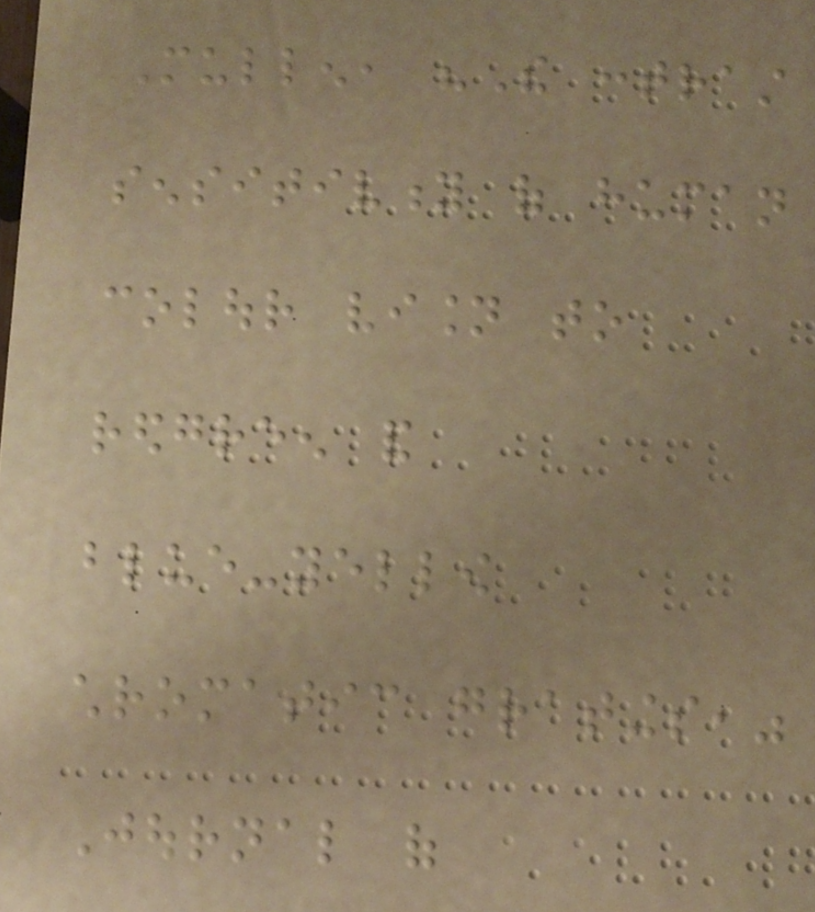Mullen, "The contrast
sensitivity of human
colour vision to
redgreen and
blue-yellow
chromatic gratings,"
Journal of
